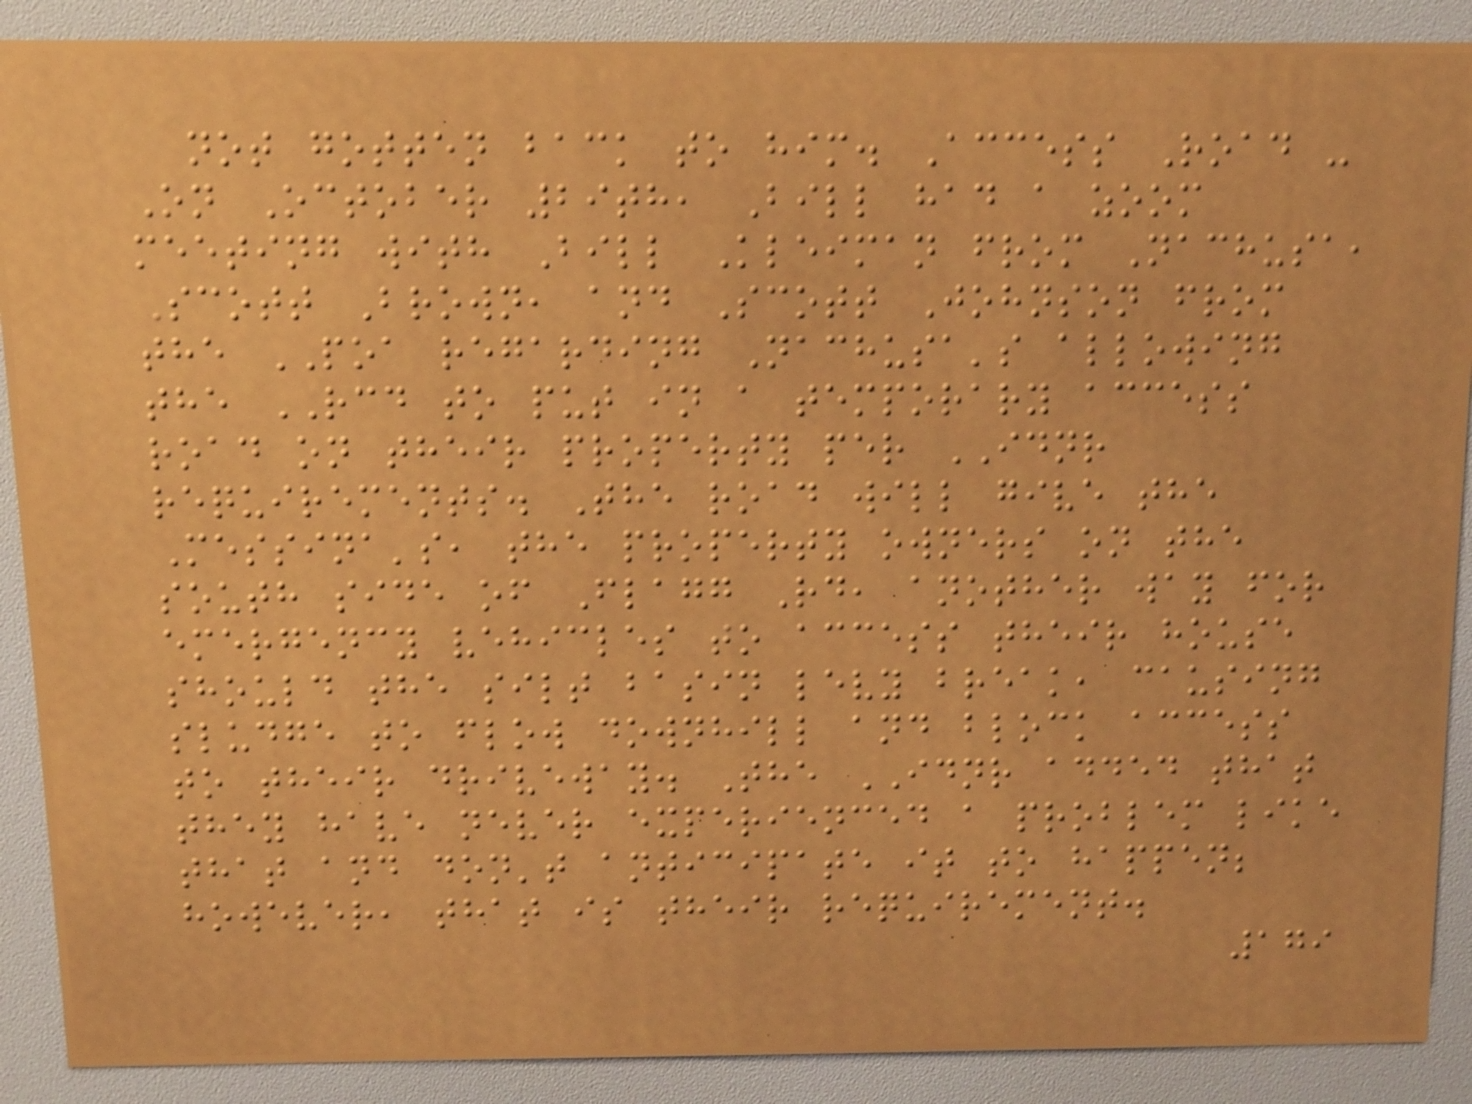not gotten back to him. Access Road -
On October 29th, Bill had a zoom
meeting with Bill Kleiman from Nachusa,
Scott Brown, and Scott Johnson from
the POA regarding Nachusa's allowing
the RCD to put in a temporary access
road on their property per IDNR
requirements. The road will give the
Messina's, the property owners on the
south side of Flagg Rd, another way for
emergency vehicles to access their house
should the silt basin levy break, causing
sludge to flow downhill and block access
to their driveway. The IDNR added that
they have never experienced a problem like
that and don't anticipate it to happen;
however, that is their requirement.
179
